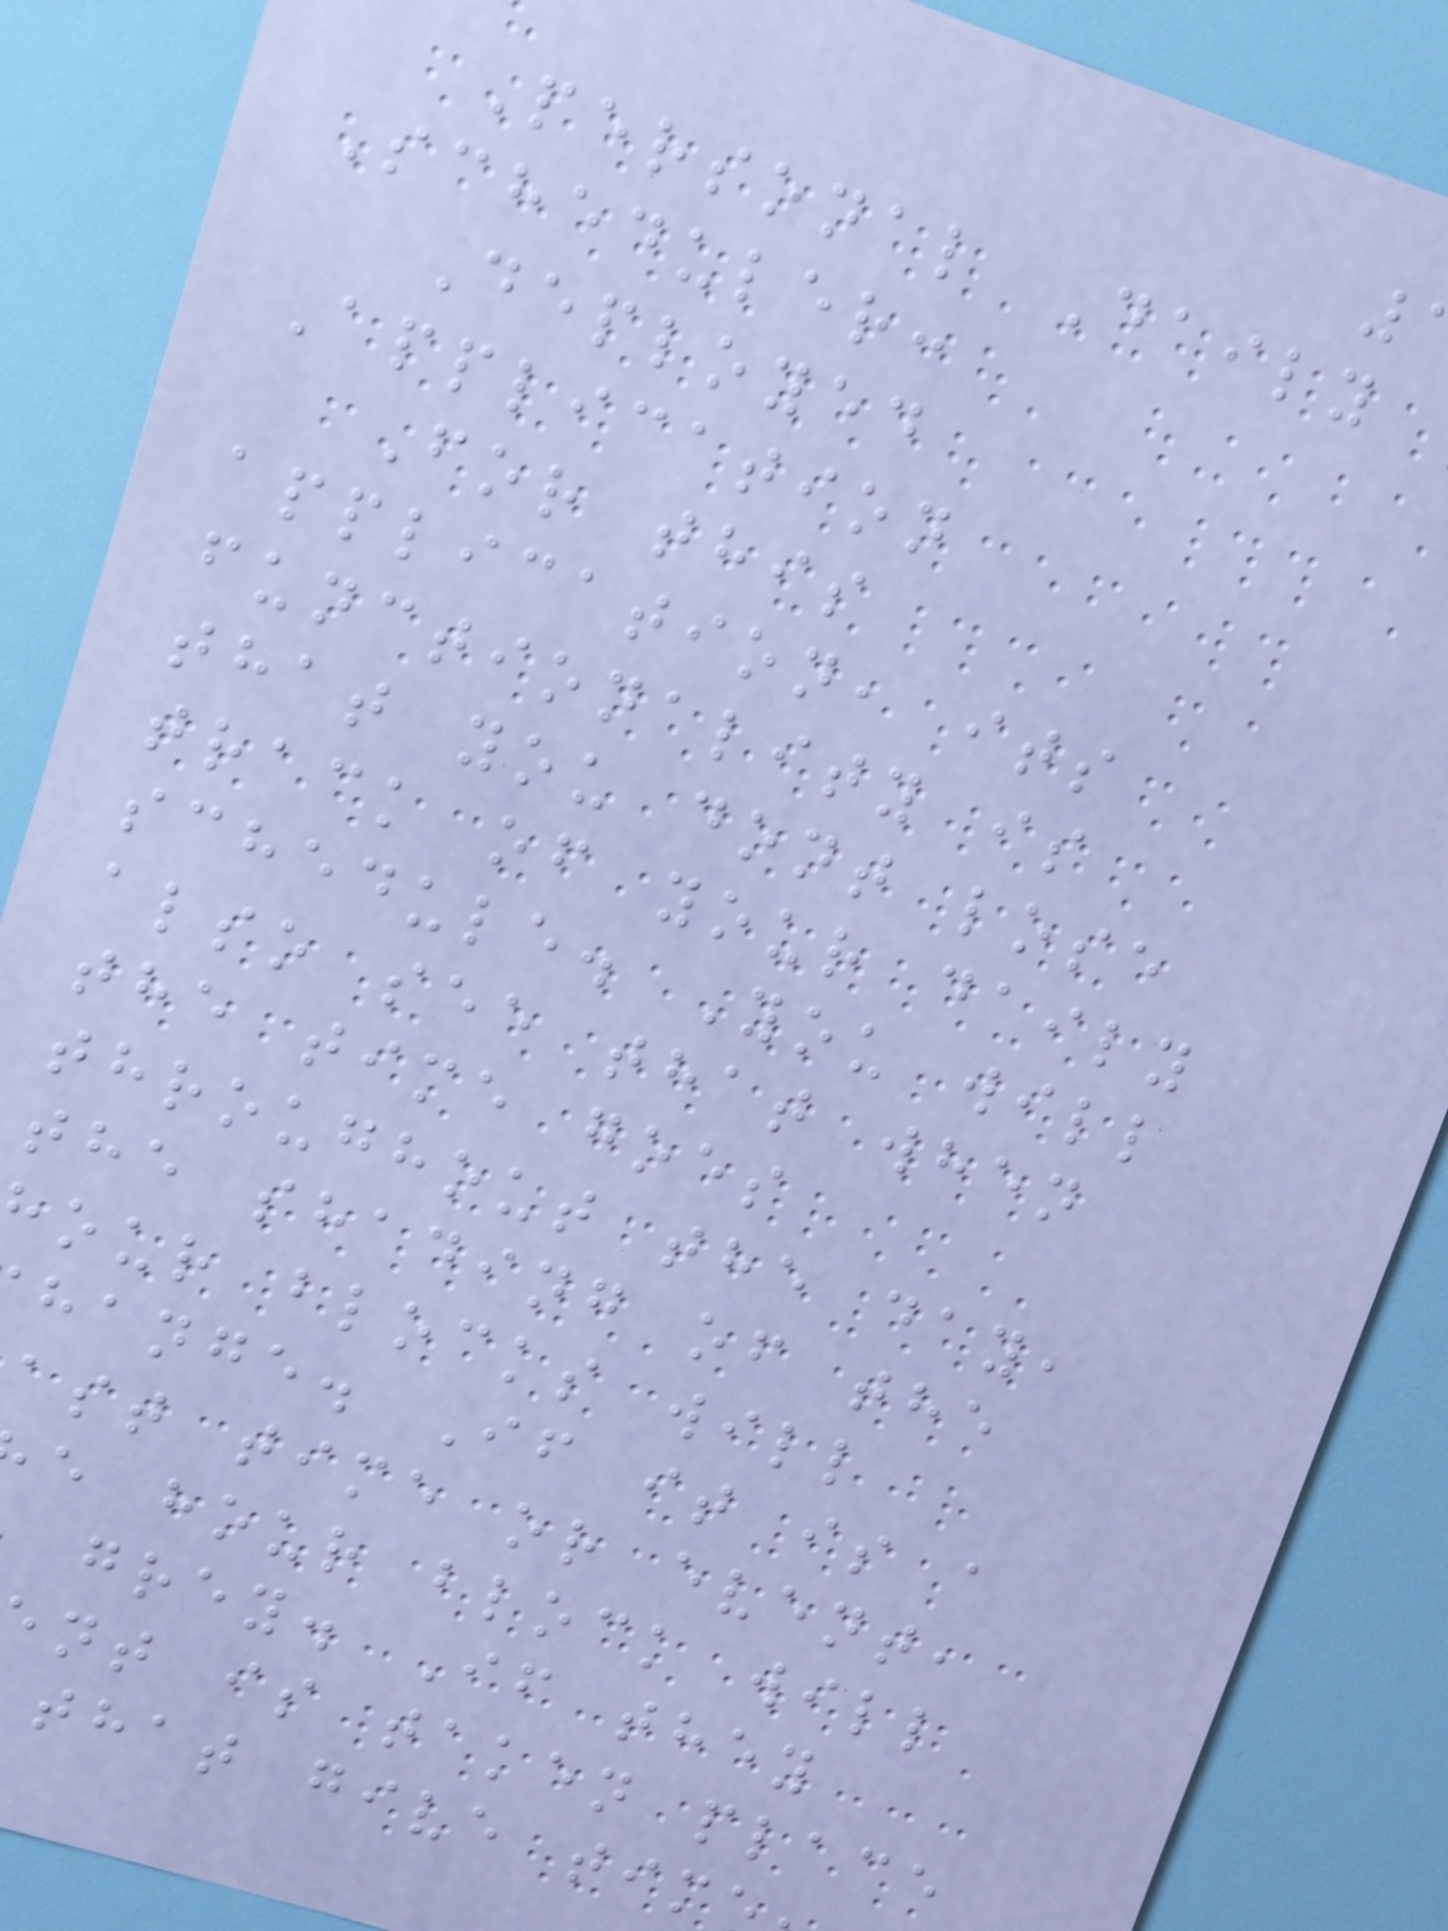Personal Daily
Scheduler:
Deployed
Application
For this
application, its
functionality is
that you dont lose
track of your daily
schedule. You will
also see that when
the time goes
throughout the day,
the shading of the
our blocks will
hange. If it is a
ast time or event,
e hour block will
grey. If they
nt is taken place
that give tim
